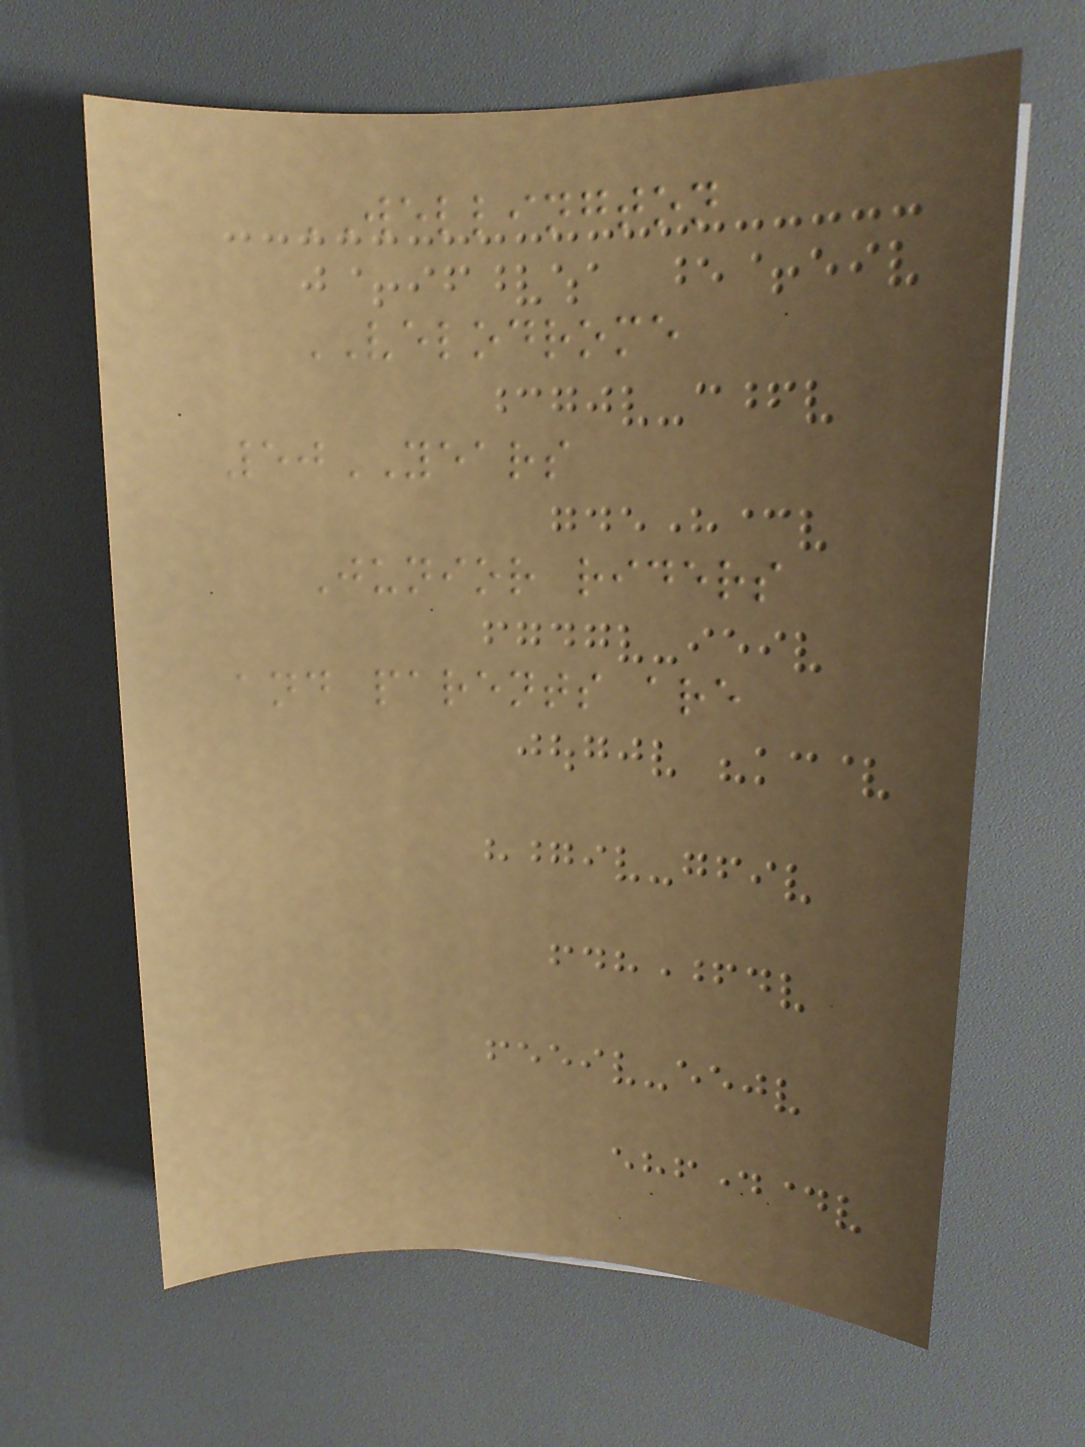WELLINGTON
VELODROME
50YEARS
Junior riders
and parents are
